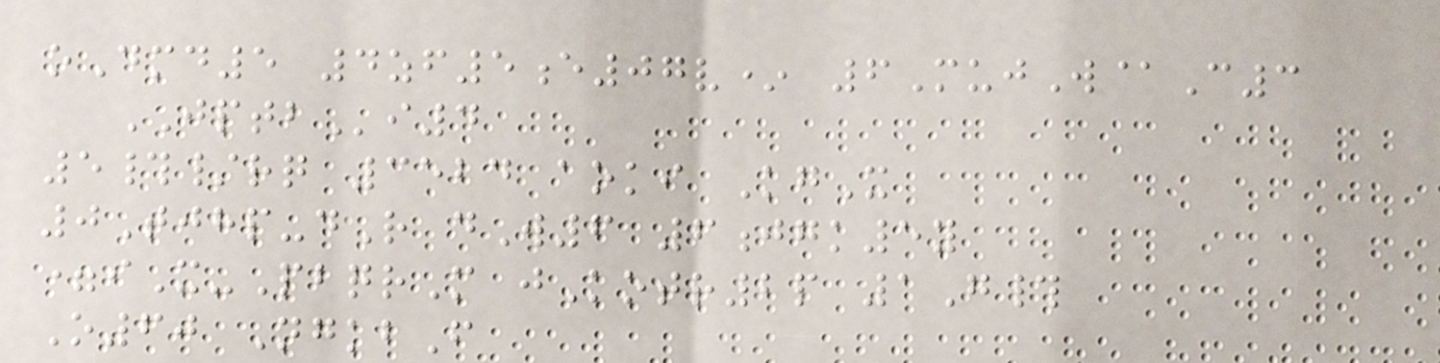oDmd5 4zf5e07v* 6MujW@C3
JPTBi4
5#/rq 3524 aoki KgX
0Tjhp-dR dW6 6jgk5y
=iX-PbqrM jKotr2p 1G#
O60 NgkbF
